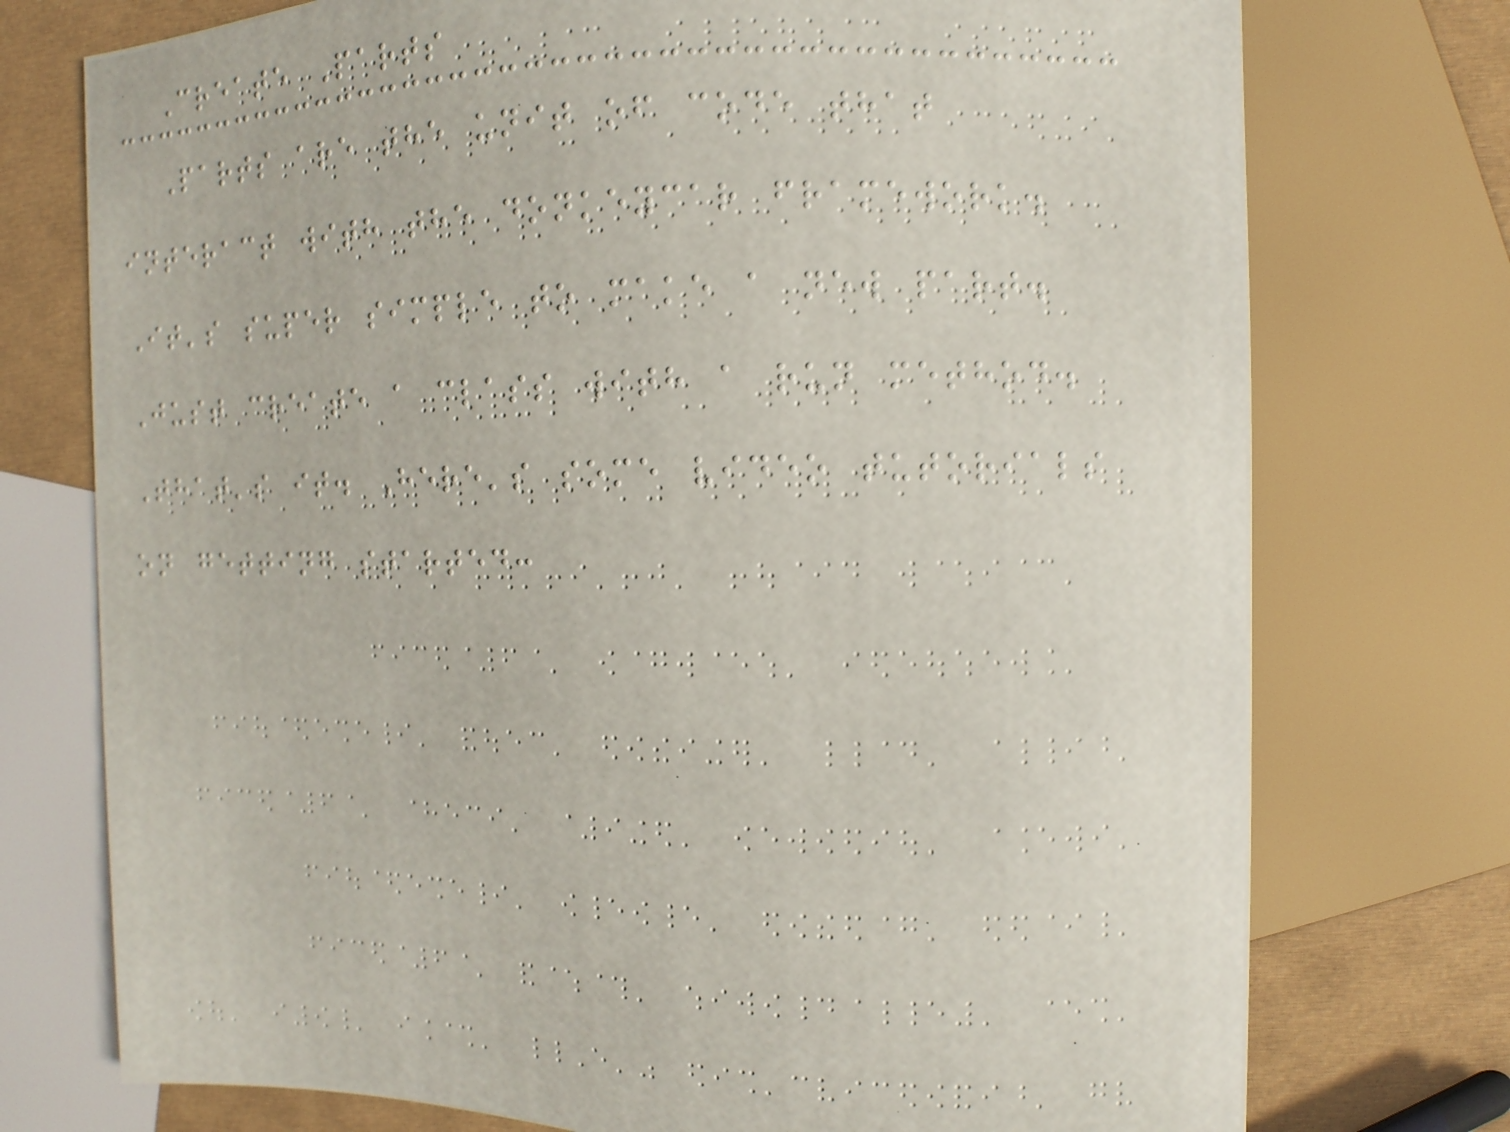Create Parts
Parts are the unit of code that
interact with the donkeycar framework.
It's super simple to make a new part.
Just create a class with a run method.
That's it. Here's some video tutorials
on getting started:
